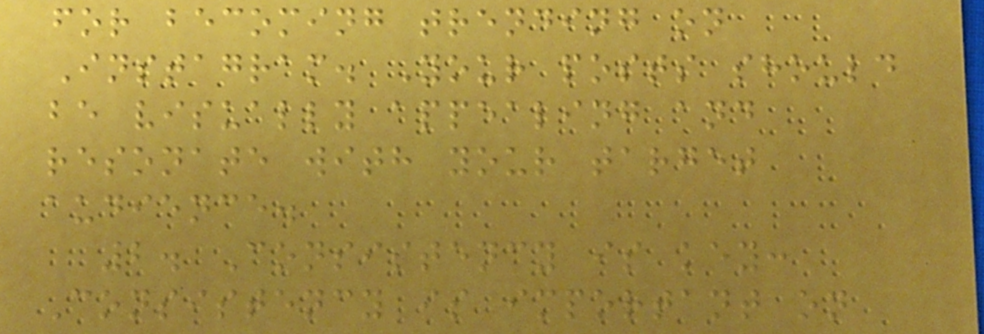for becoming trending on
Instagram. Your posts should
be visually appealing and
resonate with your target
audience.
2. Consistency is key:
Consistency is important on
